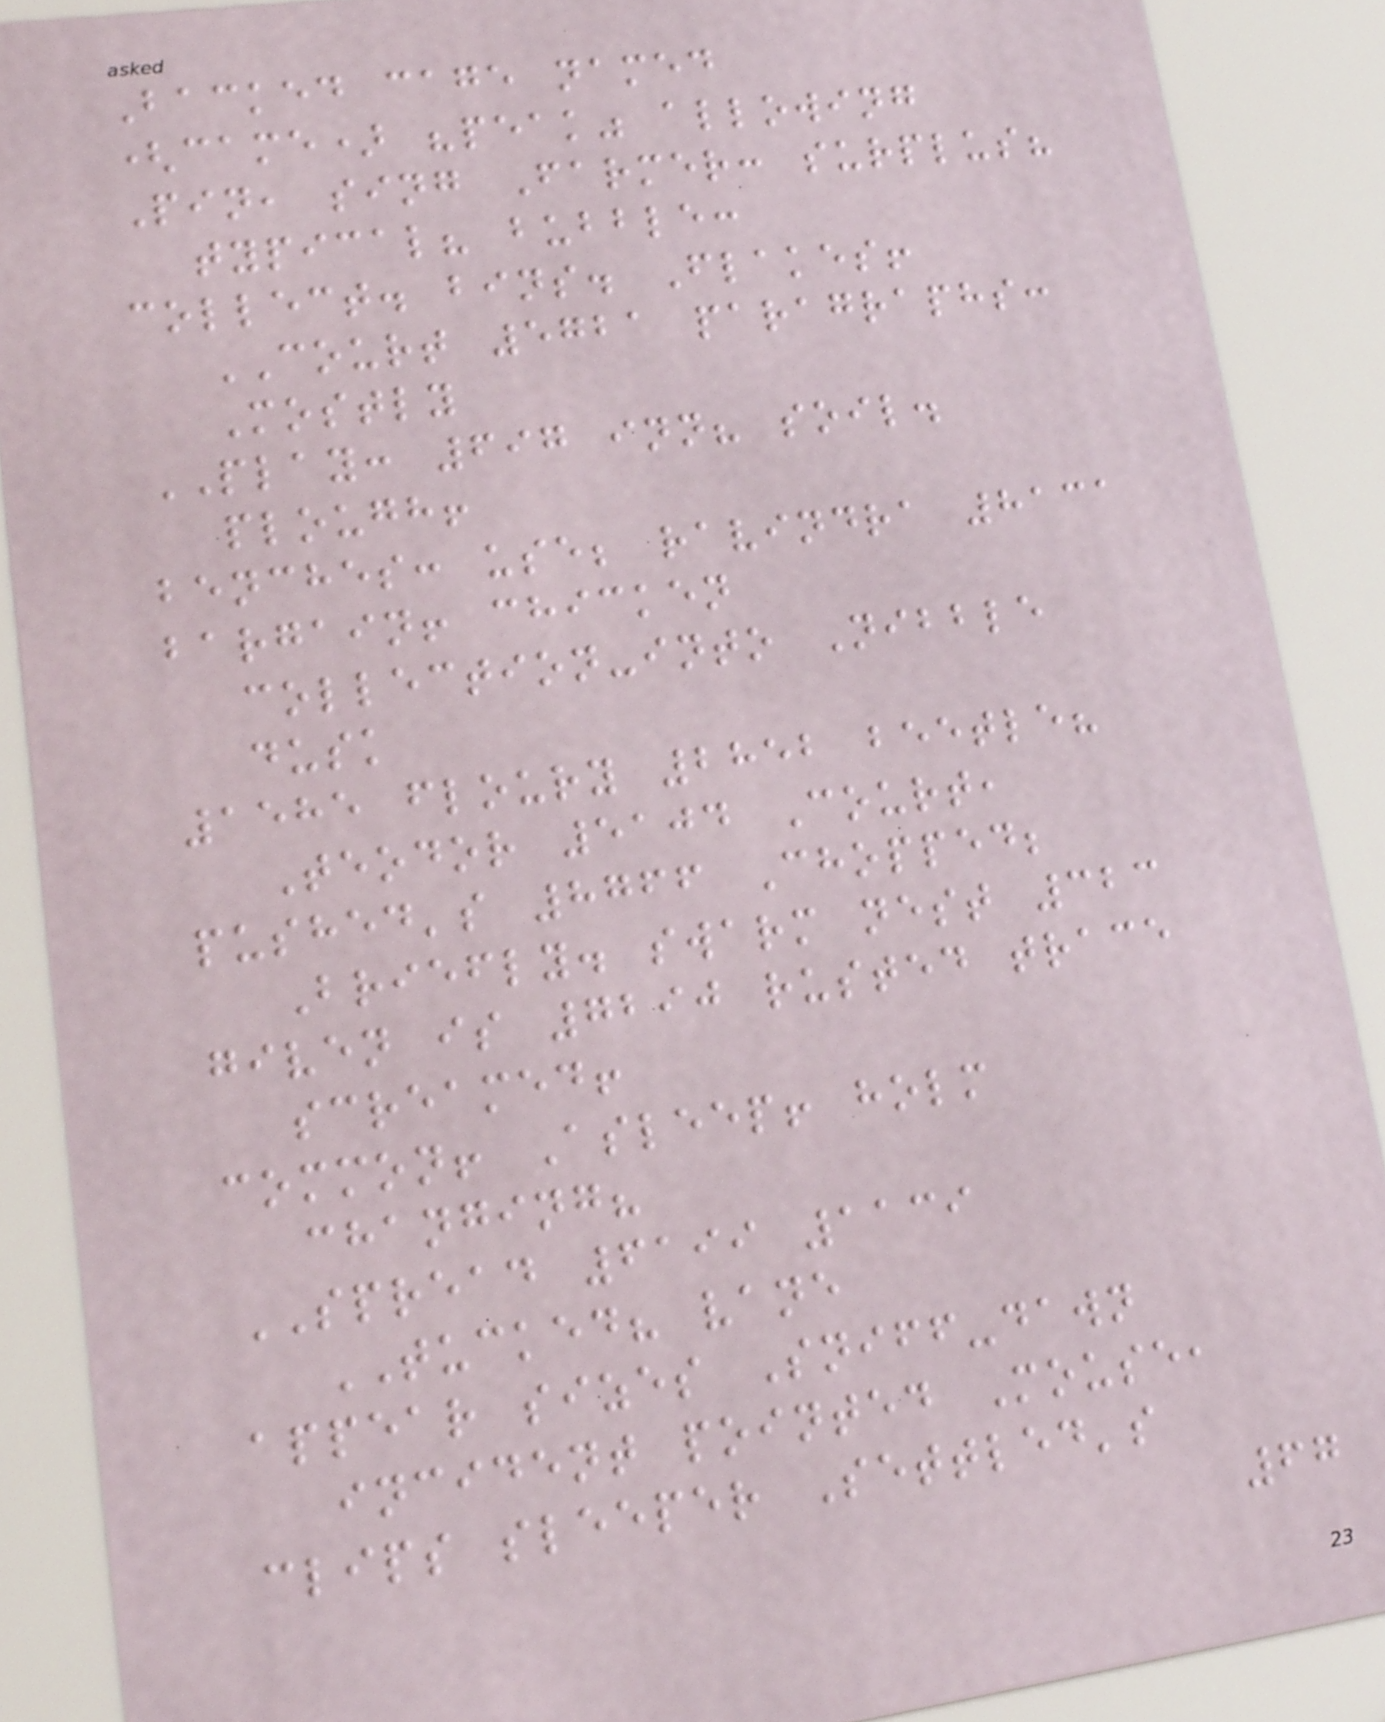Backed cage named
(came) "peak" allowing
Pin, sing Farmer: surplus?
typical? bubble:
collect. bins. Flakes!
COURT 5721 paragraphs:
Mostly
PLAY: 697 inn? soil.
plough!
benches: use; ravindra 8131
bargain! chicken
collection-into Nibble
dusk
1585 floury 2852 beetle?
Teodor 5104 Court,
pushed's 8766 Chopped;
Briefly. swarm nest 323
given is 7290 rusted trace
screamed!
common! Asleep! holm
changing?
SPREAD 6199 1139
TUCKED? vane
appear sizes Sniff-dawn
incident pointed Mouse,
clips sleeper Settled's
67
